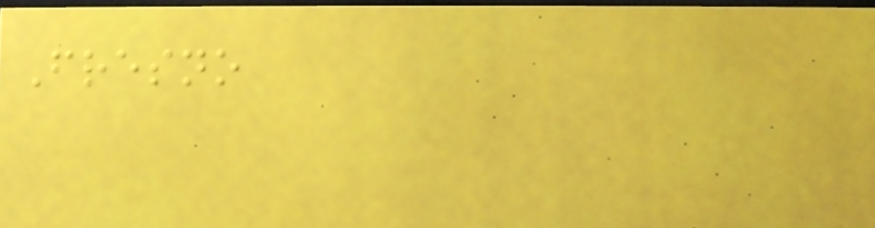Fresno
